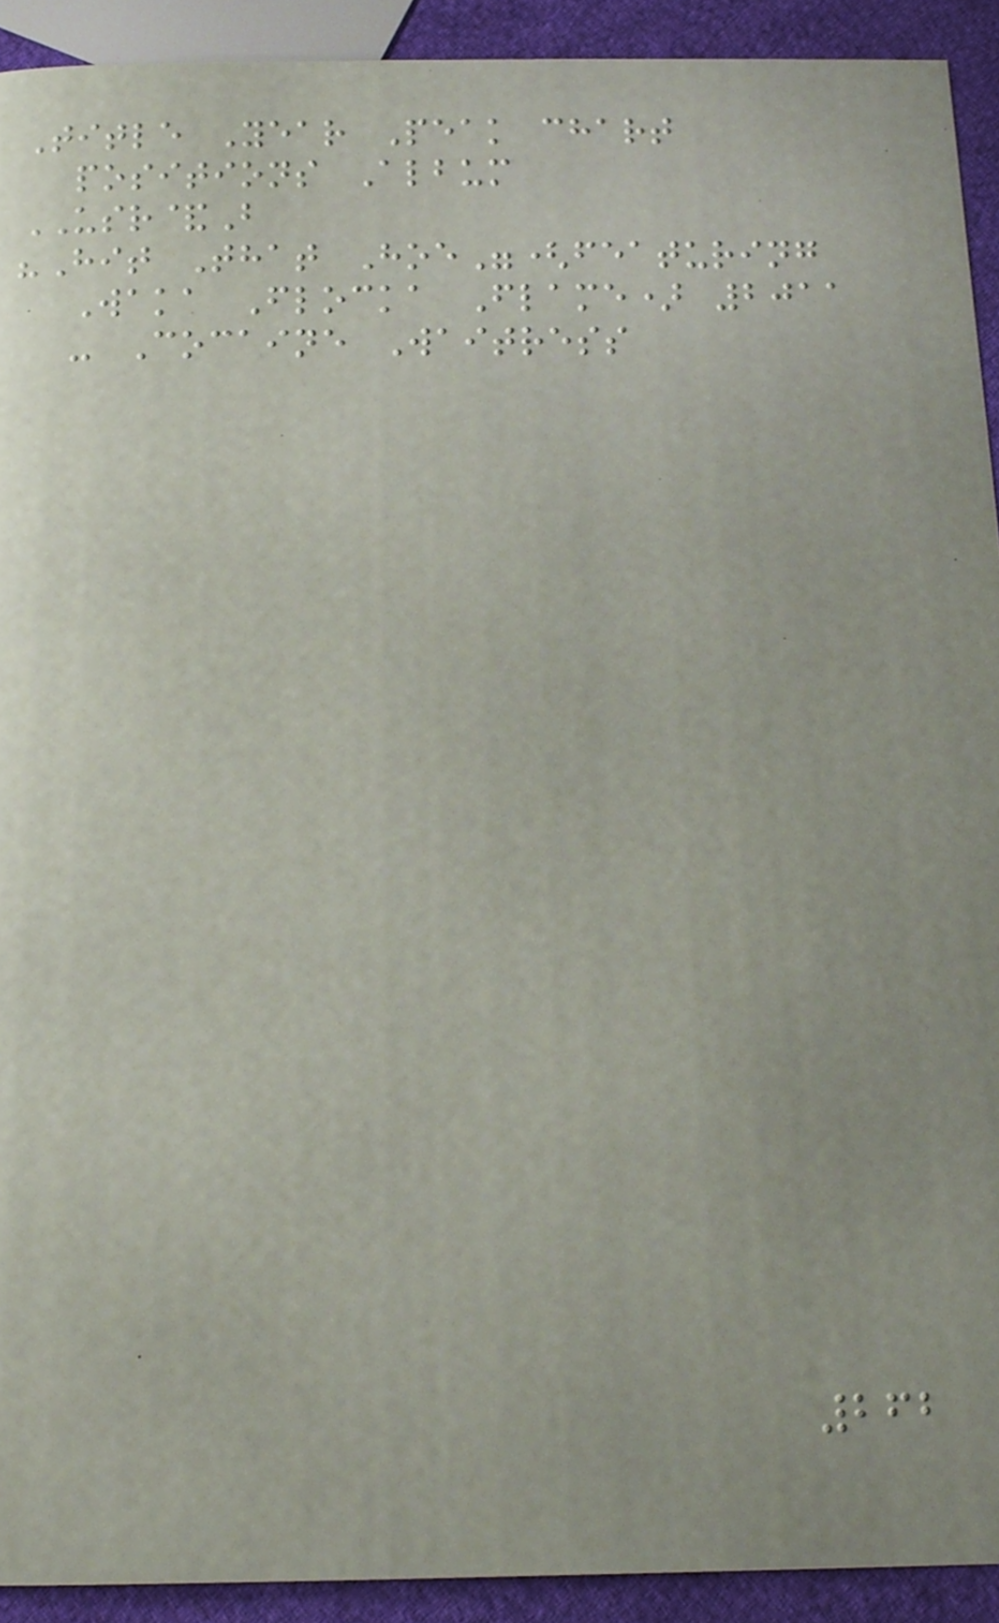Title Year Peak chart
positions Album
USR&B
"Hit That Hoe"(featuring
Waka Flocka Flame) 2011
- Cocaine Waitress
262
